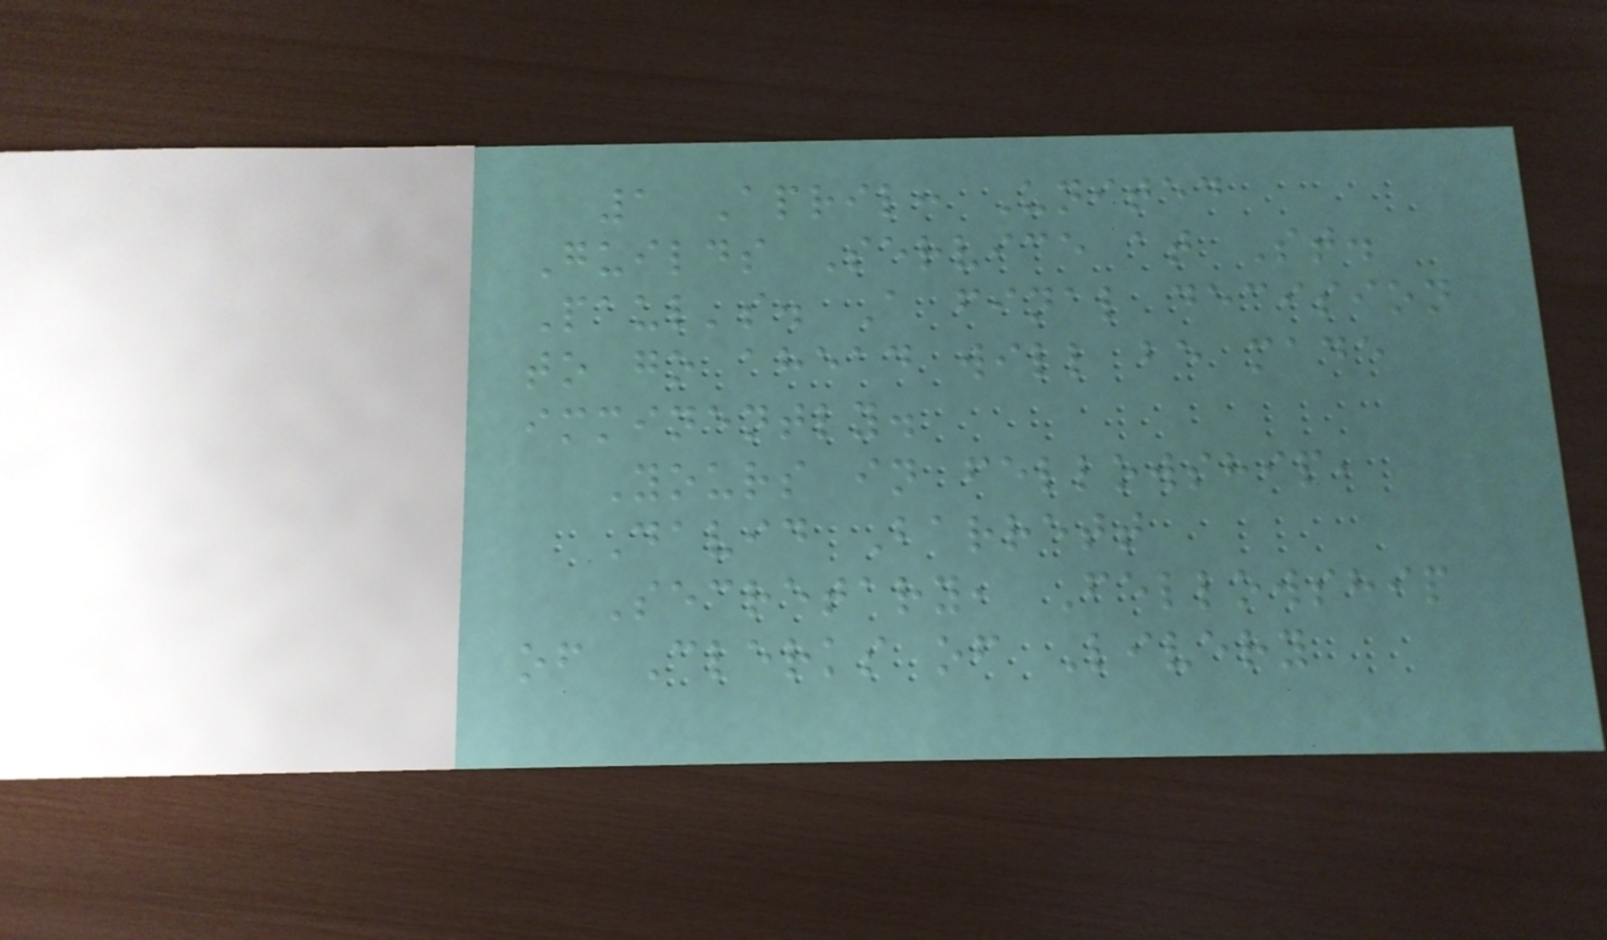1 April: United
Guilds Service at St.
Paul's. A final decision
to go ahead will be made
imminently.
Yours in fellowship,
David Barrett
Secretary, Fellowship
of Clerks of Livery
